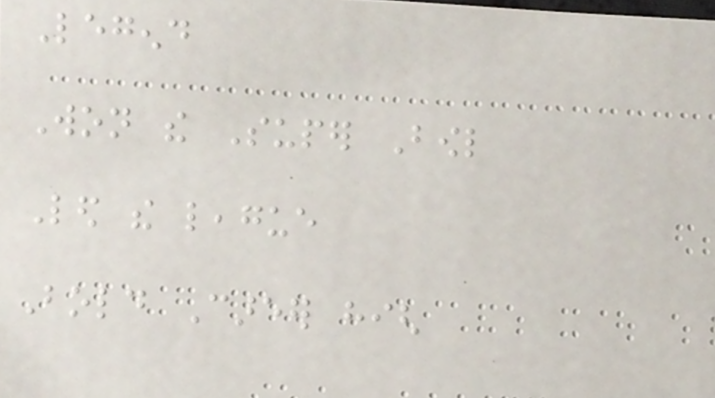Legend
Won the Super Bowl
Led the league
Bold Career high
